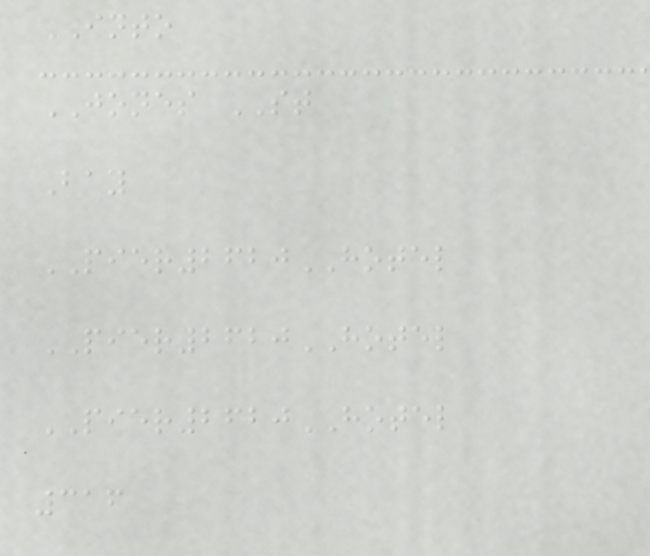INTO
JONES ST
Bay
PIER2620HOTEL
PIER2620HOTEL
PIER2620HOTEL
316
